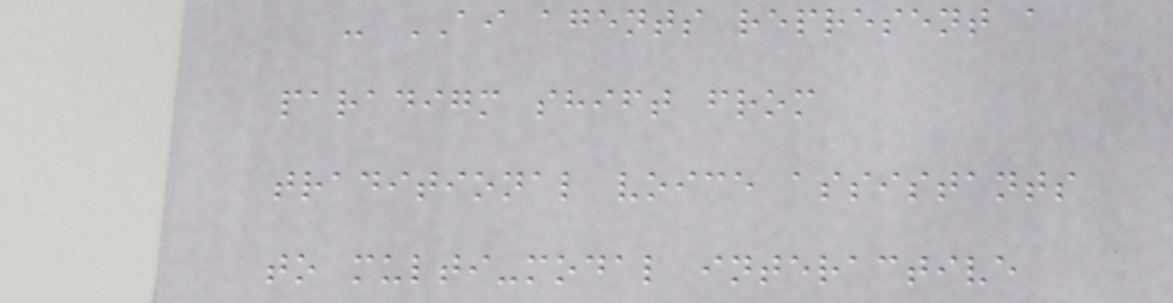- AI agents represent a
paradigm shift from
traditional voice assistants
to multi-modal interactive
